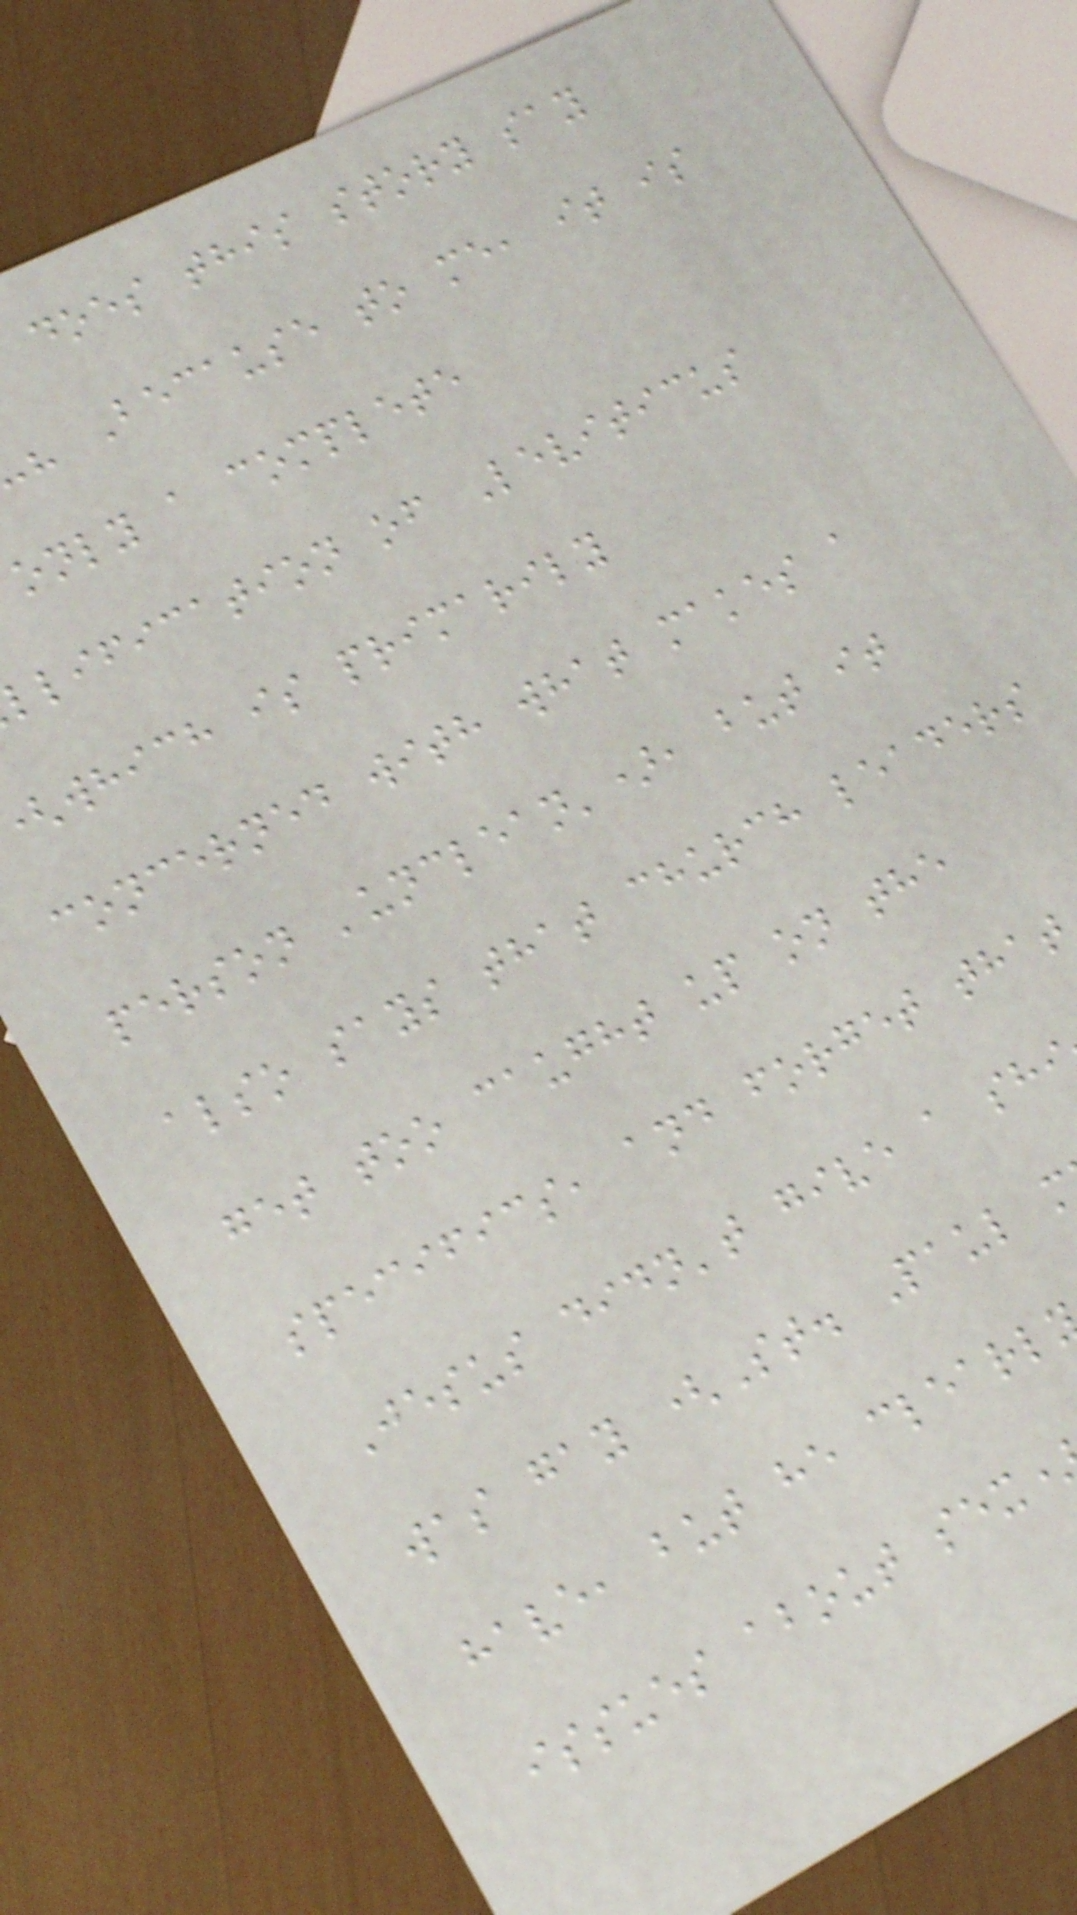does this story say
Because to me, it is
only a complete
llification of Leviticus
which is primarily
concerned with what makes a
person 'unclean'), but it
also says that church leaders
get too caught up on the
specifics, and forget that
Jesus didn't give a shi
was gay (St. Paul
have, but he clearl
issues about sex
